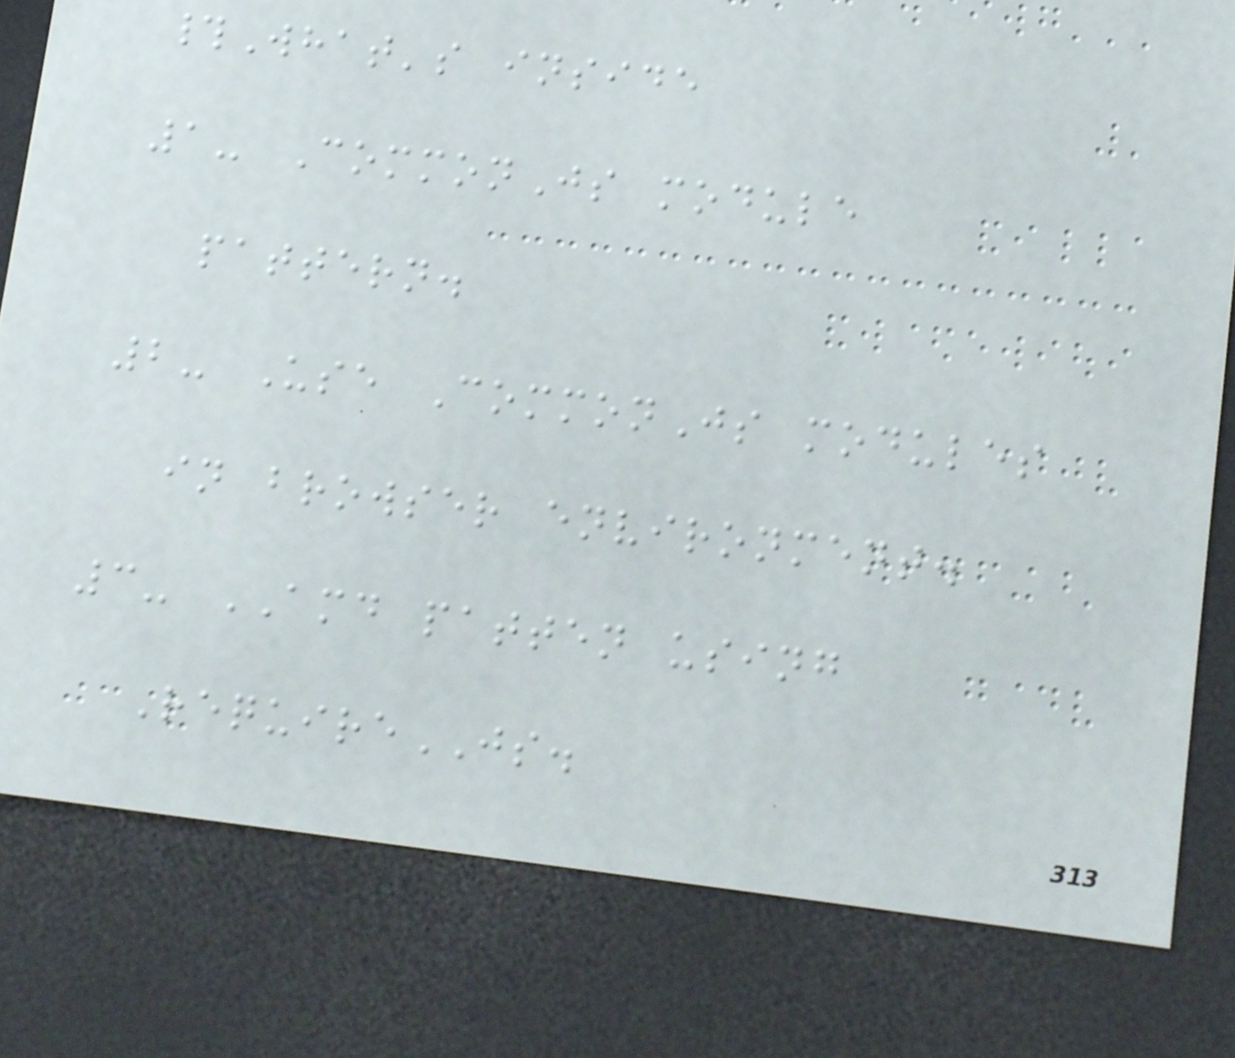#What's inside
1- CommonJs module
pattern.
2- Use CommonJs modules
in browser environment.
3- AMD patten using
RequireJS.
